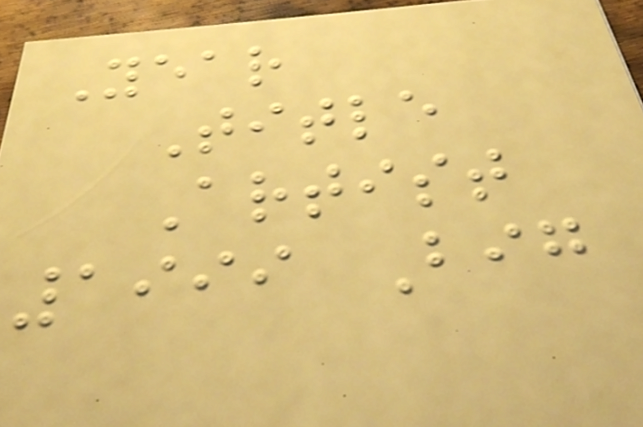Year
Title
Artist
1999 Big
